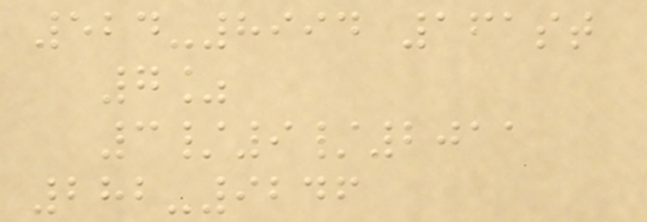524-8994 161st
7%
3/9/2011
282-9246
